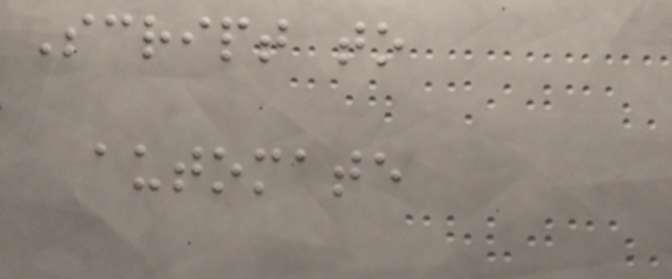Script to
automate
